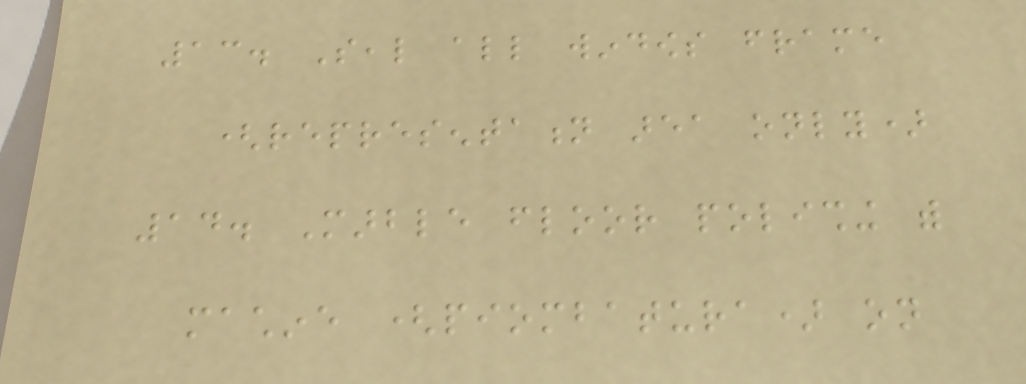13. Seal all windows frame
(representation area only)
14. Marble floor polishing with
machine (piombatura) on
